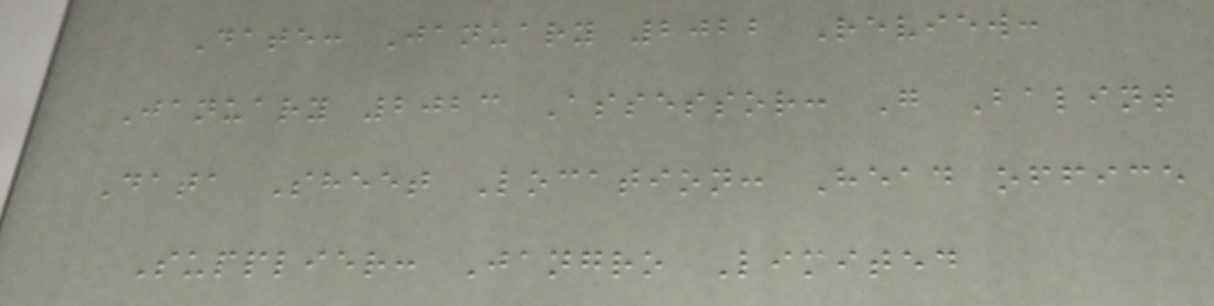Date: January 2022 Review:
January 2023 Assessor: G Balint
Data Sheet Location: Head office
Supplier: Jangro Limited
